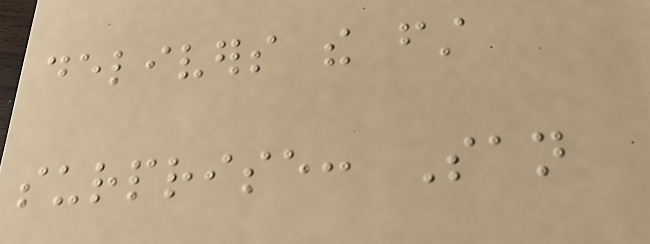delivers the first
surprise: San
